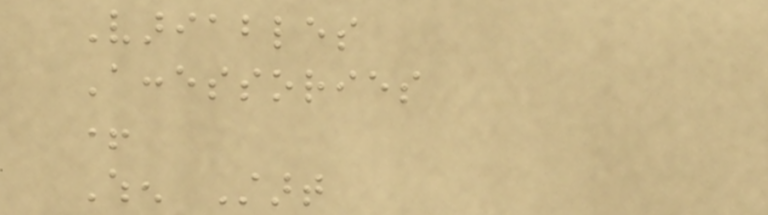Variables
Accessories
+
When Start
